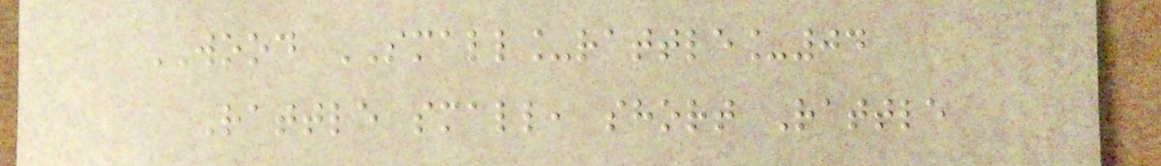WOOD SMALL_rattle_04
Rattle small, short Rattle
